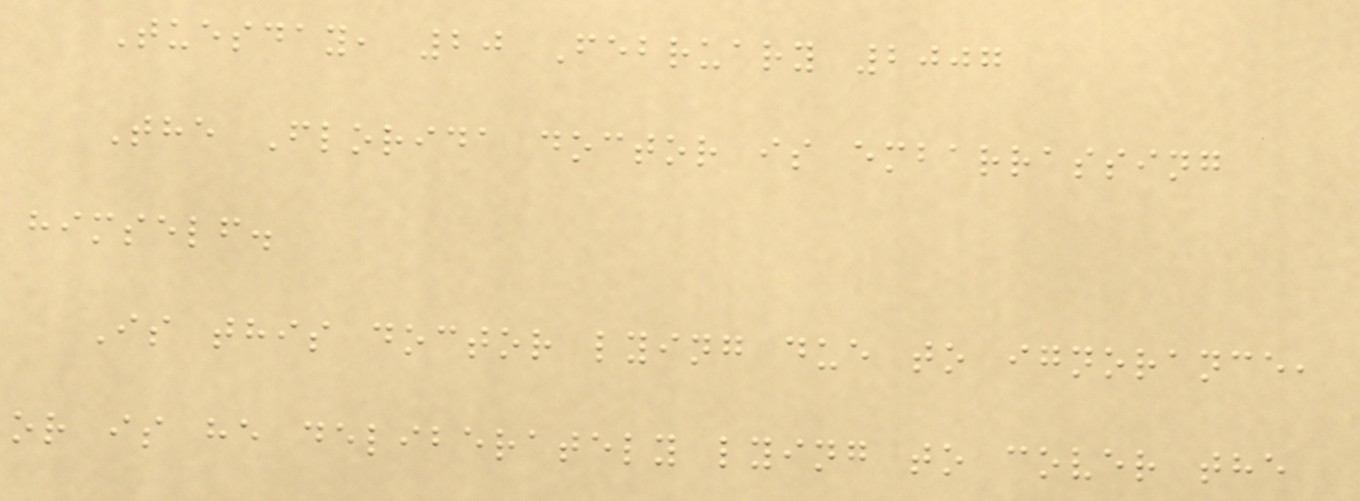Tuesday, 20 February 2007
The Florida doctor is embarrassing
himself.
Is this doctor lying due to ignorance,
or is he deliberately lying to cover the
